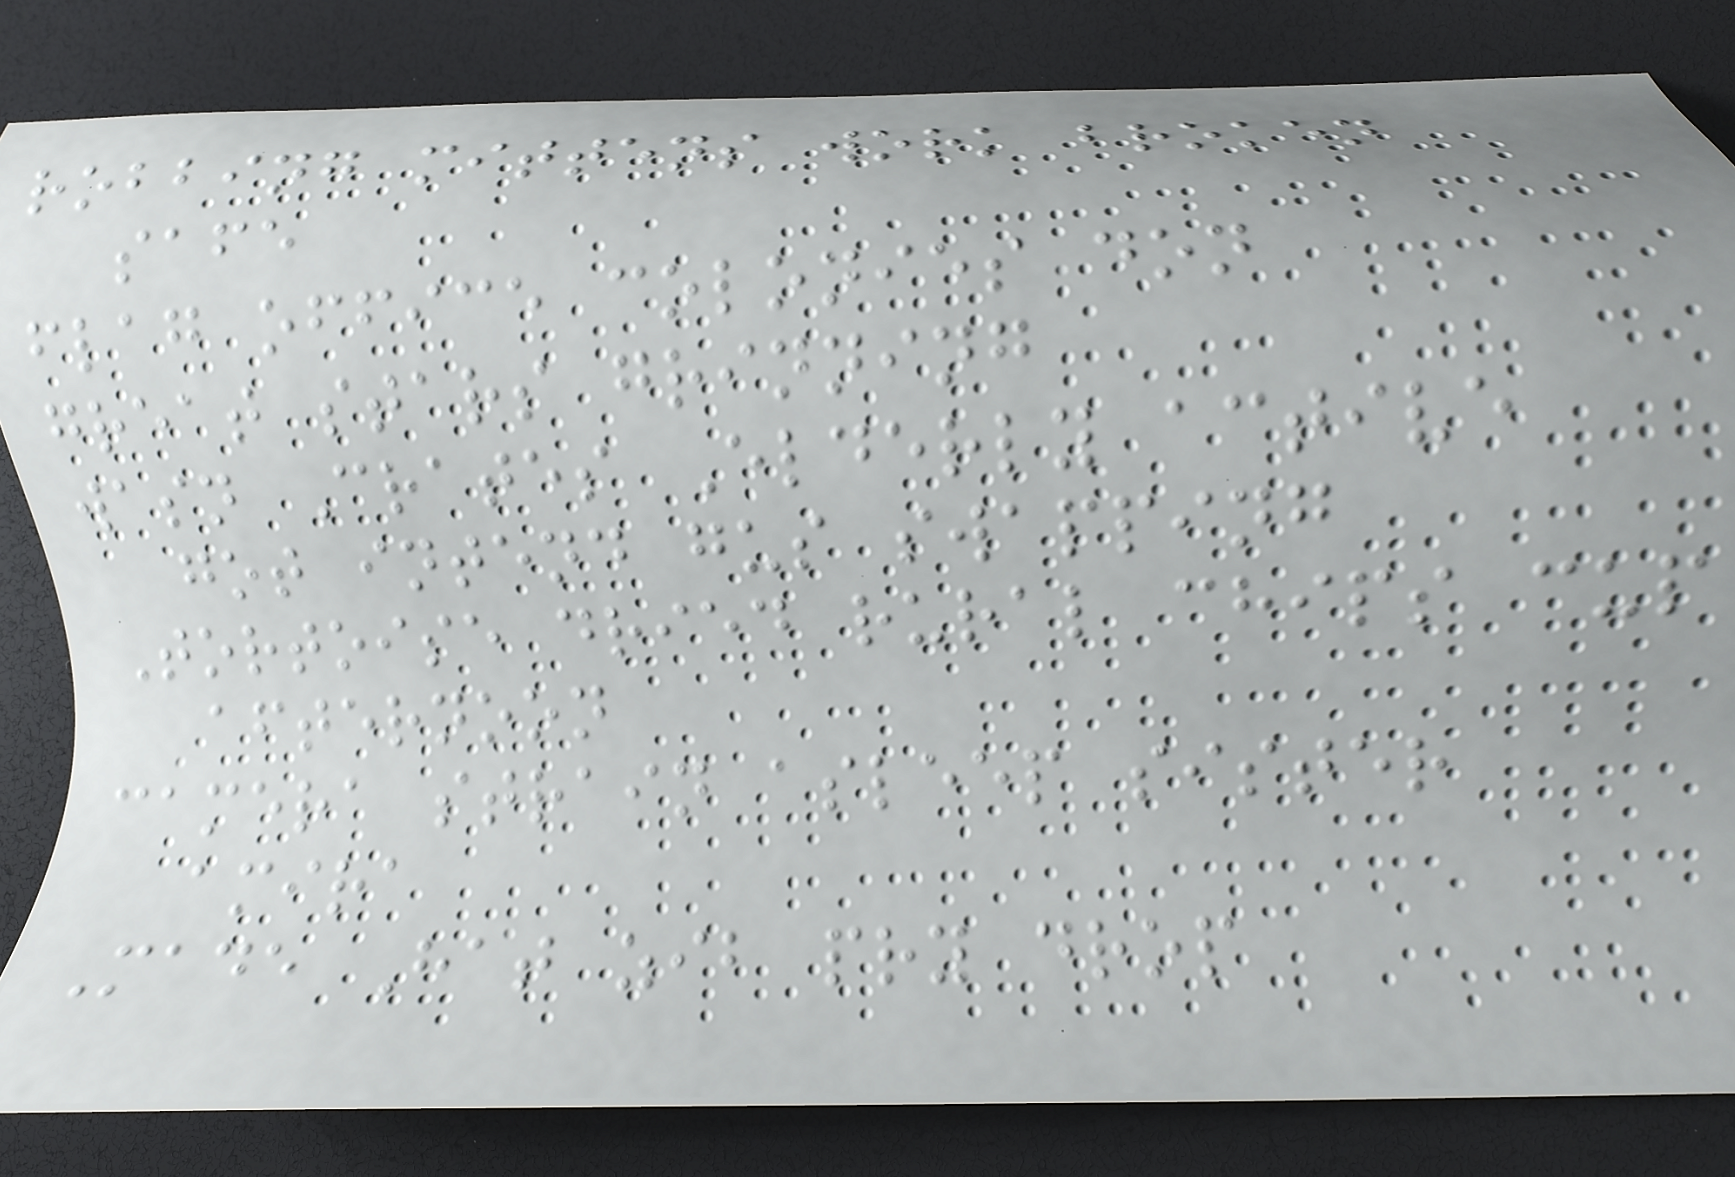robbing mittens work broken
safe
flag office colonies don
great stars grinning
wasn Crates Elderly active
got intend gus swapping
Tortoise dried rural chips cup
afternoon
camera strain asleep sister
amira
Made Hat zib pry drop
